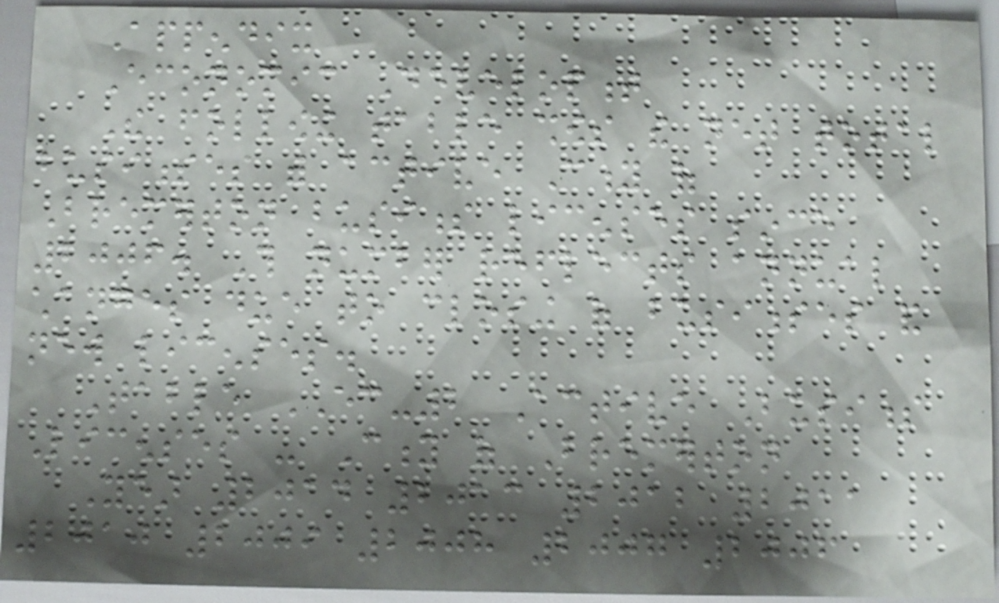Appendix
Economic Development
The following table shows the net total
businesses with active City of
Bremerton business licenses since
2006. This number reflects annual
changes due to closing of businesses and
new licenses.
Table EC-2 Active Business
Licenses - City of Bremerton
Year 2014 2013 2012 2011
2010 2009 2008 2007 2006
